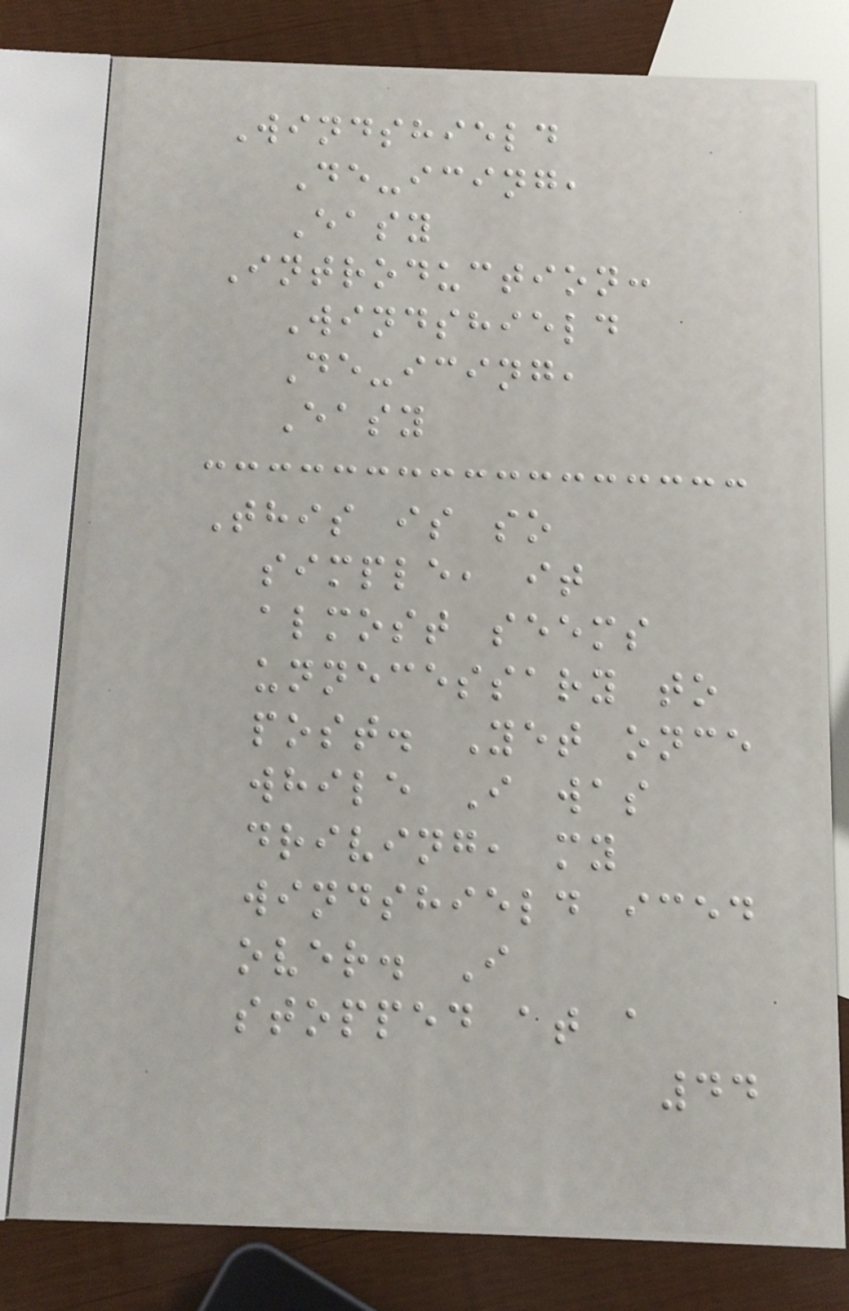Windshield
De-icing,
Easy
Introduction:
Windshield
De-icing,
Easy
This is so
simple, it
almost seems
unnecessary to
post. Yet once
while I was
driving, my
windshield iced
over. I
stopped at a
44
